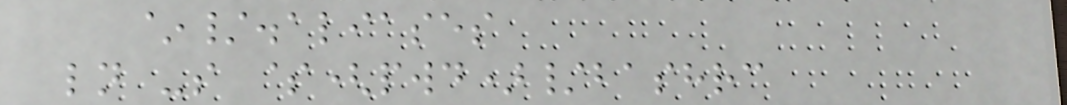~/.aliases
ln -s $(pwd)/bashrc
